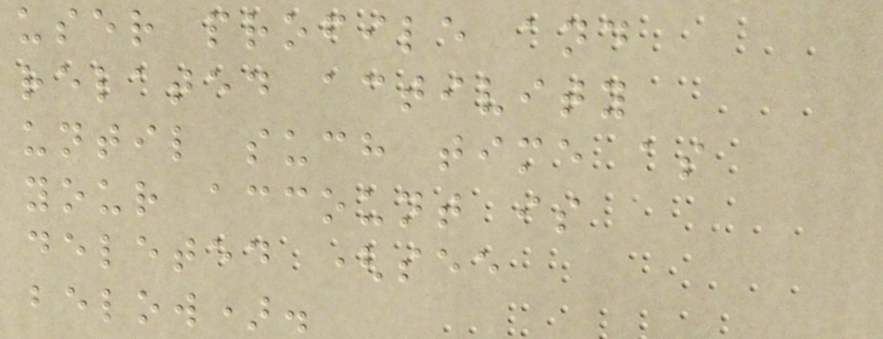user profile and
related activity
until such time as
your account is
deleted (see
below).
